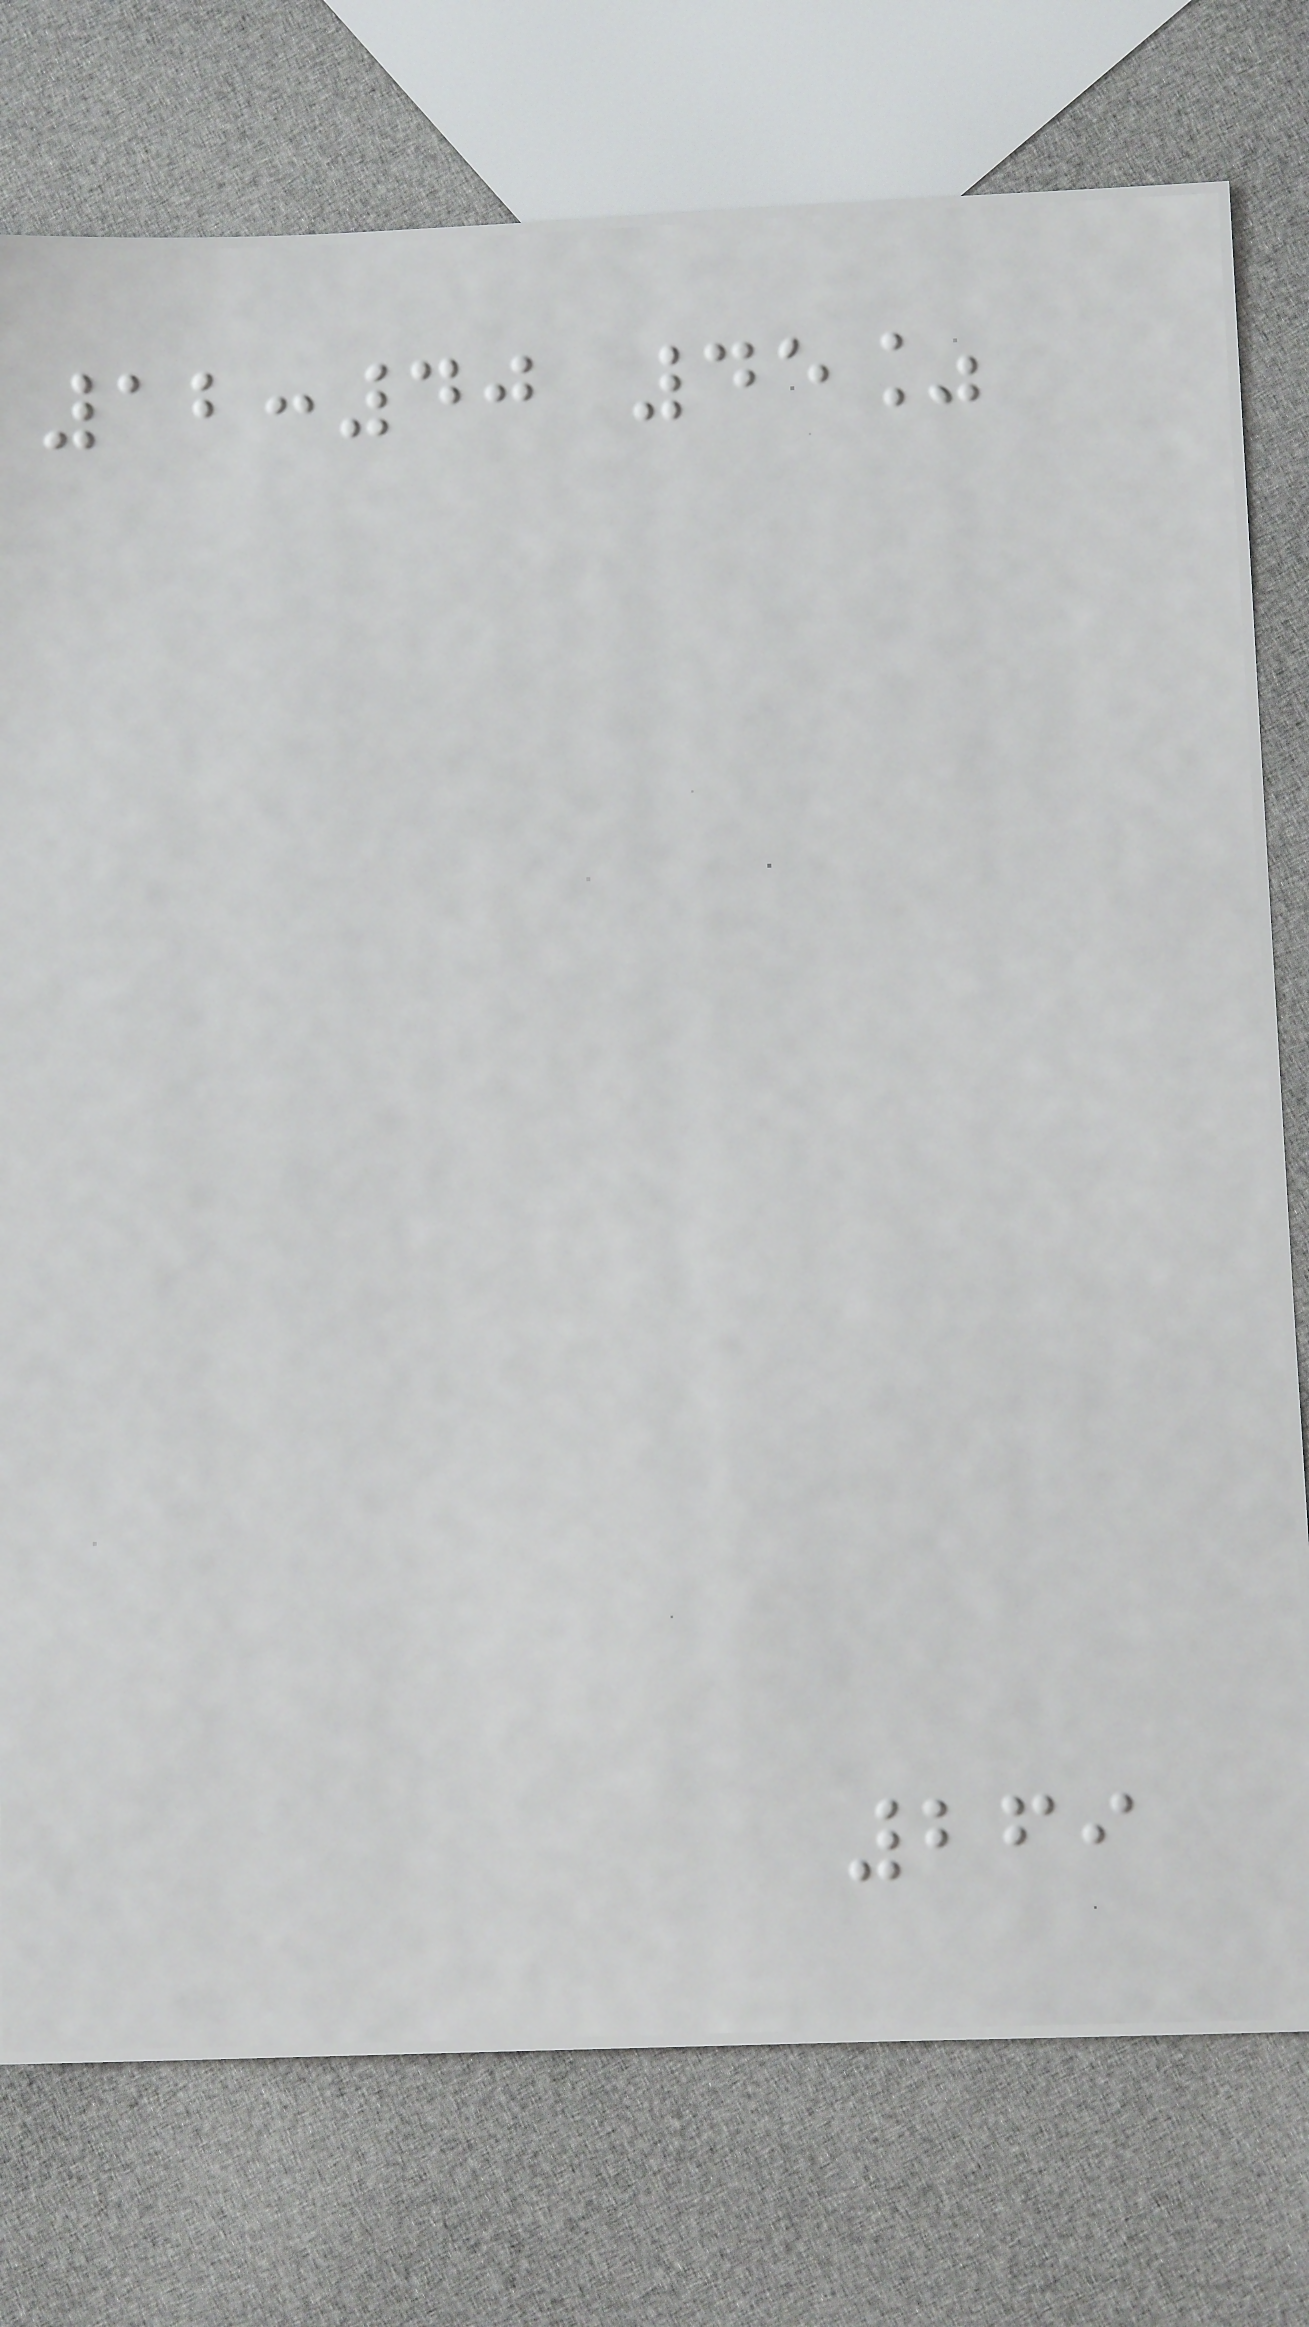12:40 45%
269
